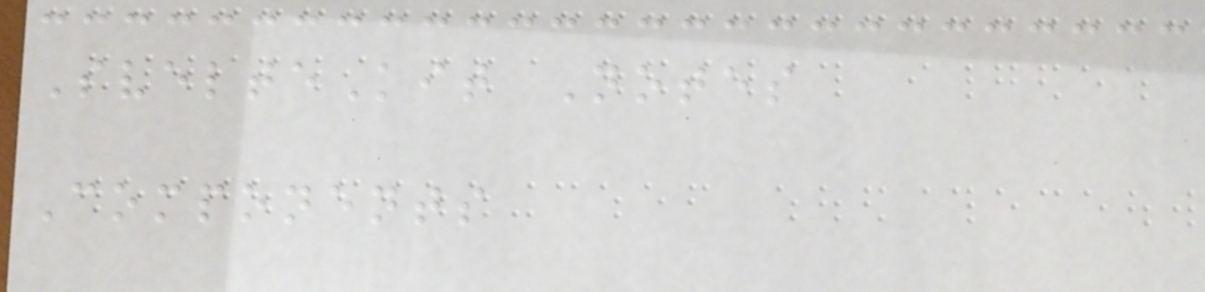SvelteKit Notes
Components
